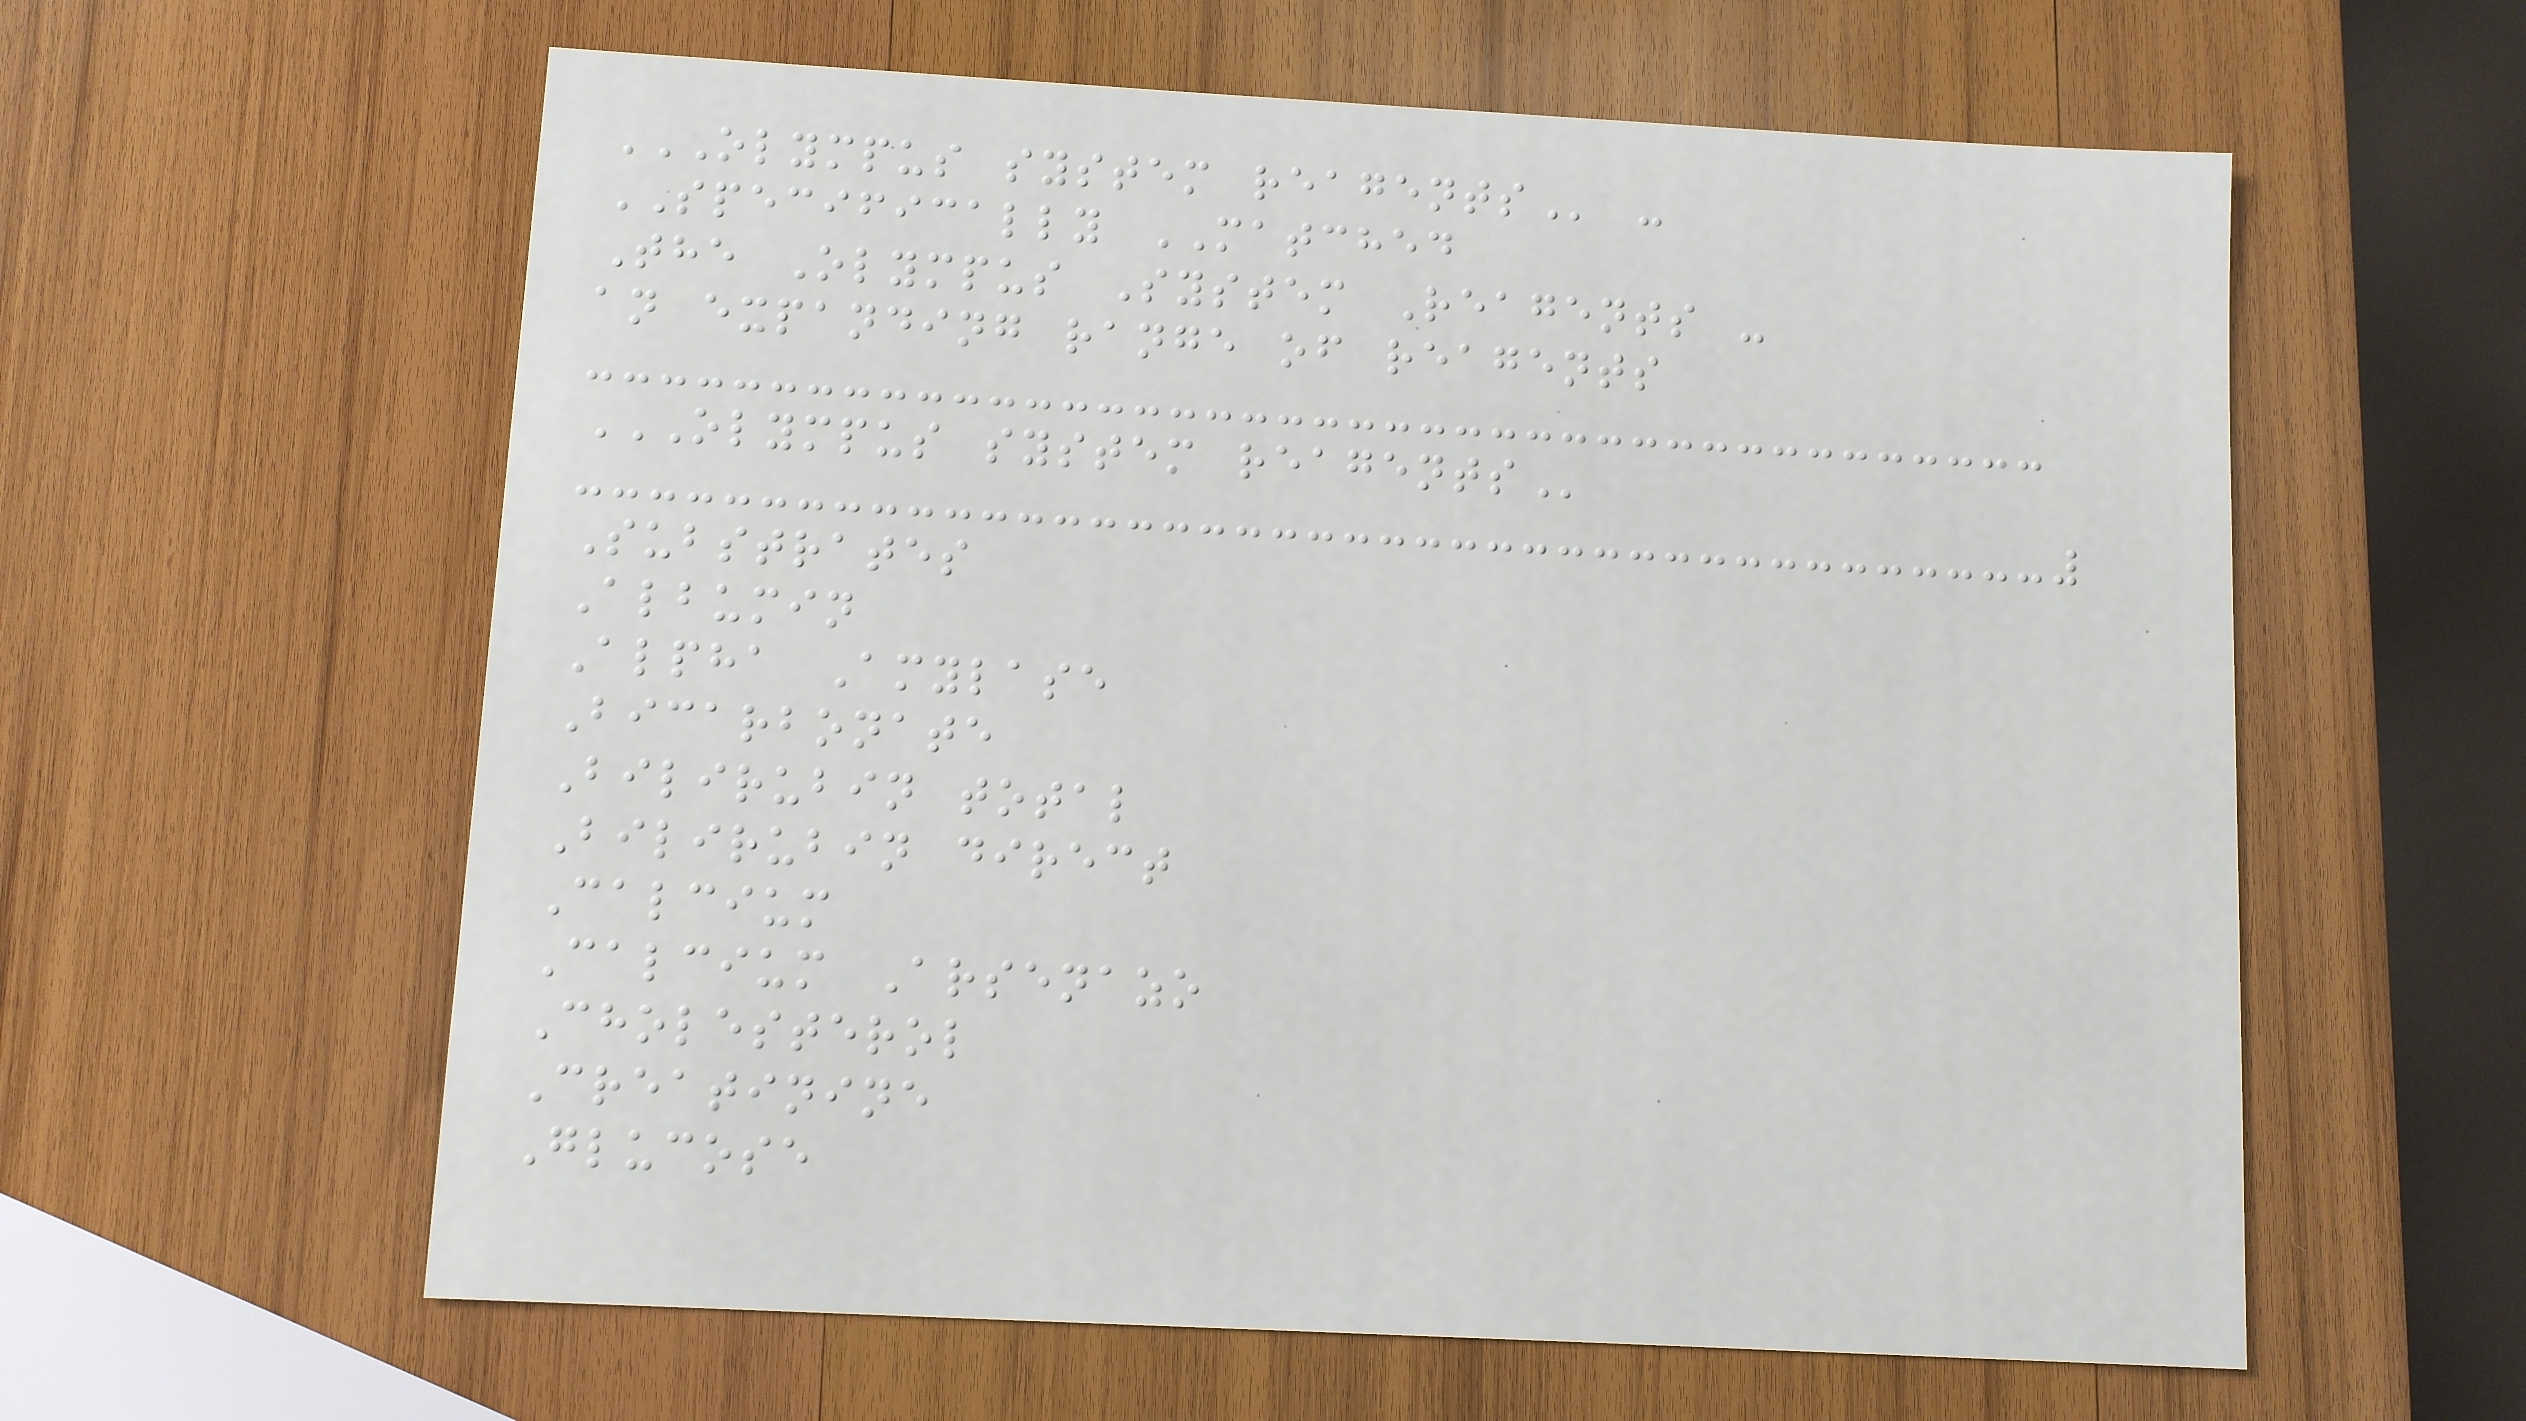OLYMPUS SYSTEM REAGENTS -
SPECIFICALLY MATCHED
The Olympus System Reagents -
an expanding range of reagents
OLYMPUS SYSTEM REAGENTS
Substrates
Albumin
Alpha Amylase
Bicarbonate
Bilirubin total
Bilirubin direct
Calcium
Calcium Arsenazo
Cholesterol
Creatinine
Glucose
